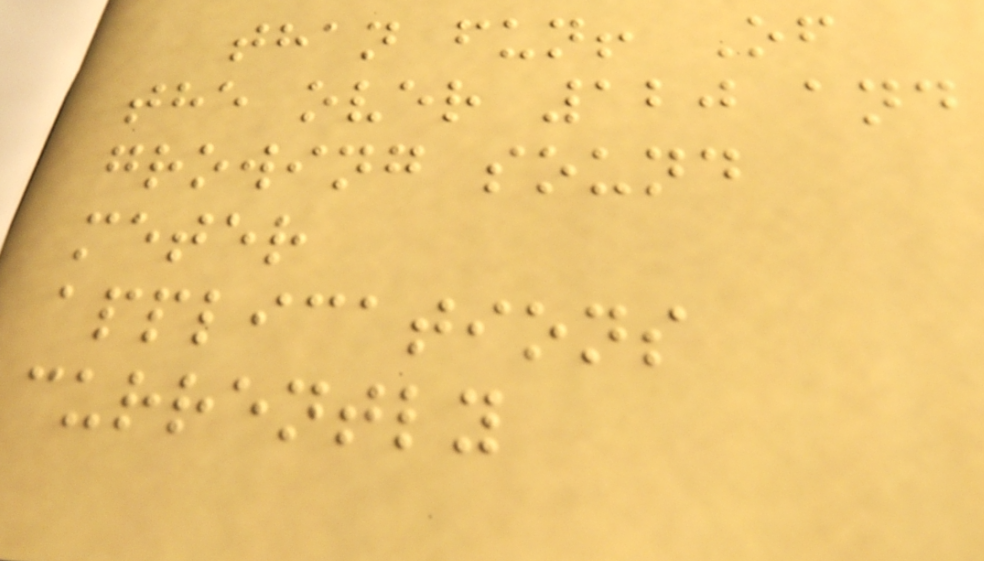than fun! Of
the over 120 and
growing sound
meter
applications
currently
